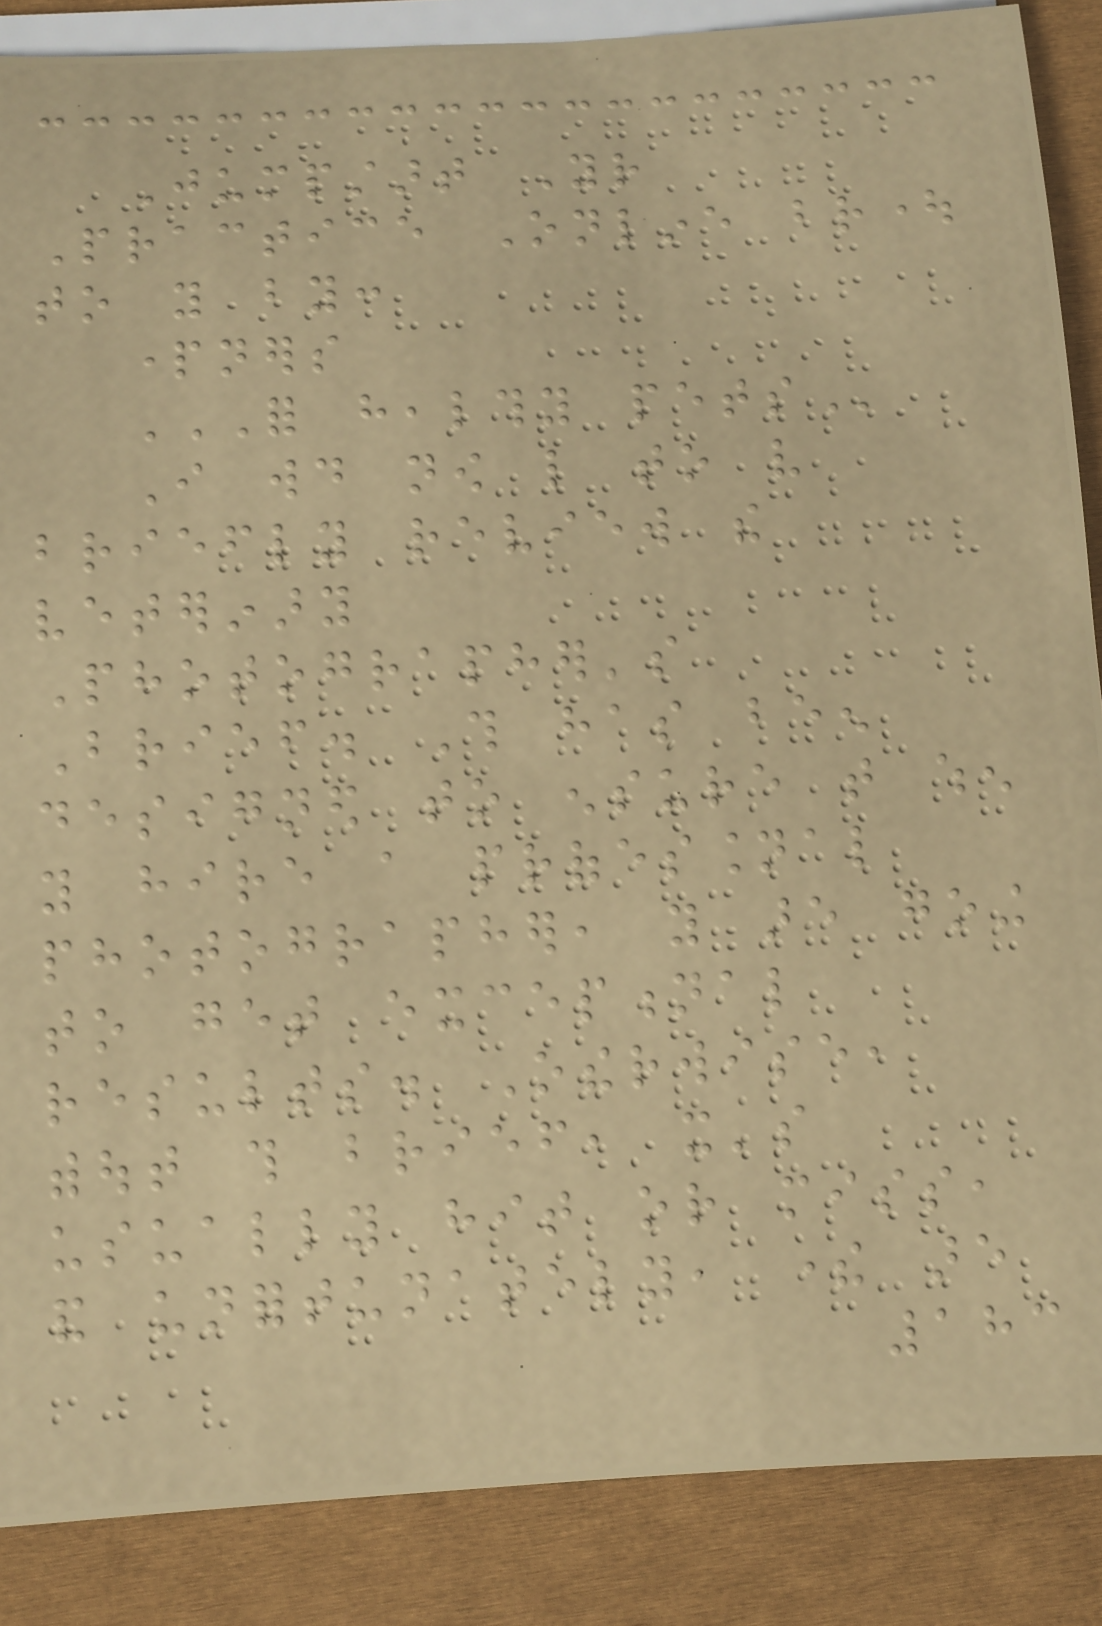Jumpstart Your
Practice Online brought
to you by:
partners
FOR HEALTHY PETS
I would now like to very
briefly review the
veterinary
Photographer's
Brief. This has been
designed to ensure that when
you hire a professional
photographer, you are going
to get exceptional
results. Otherwise,
without this brief, it's
usually hit or miss,
and unfortunately, there are
183
